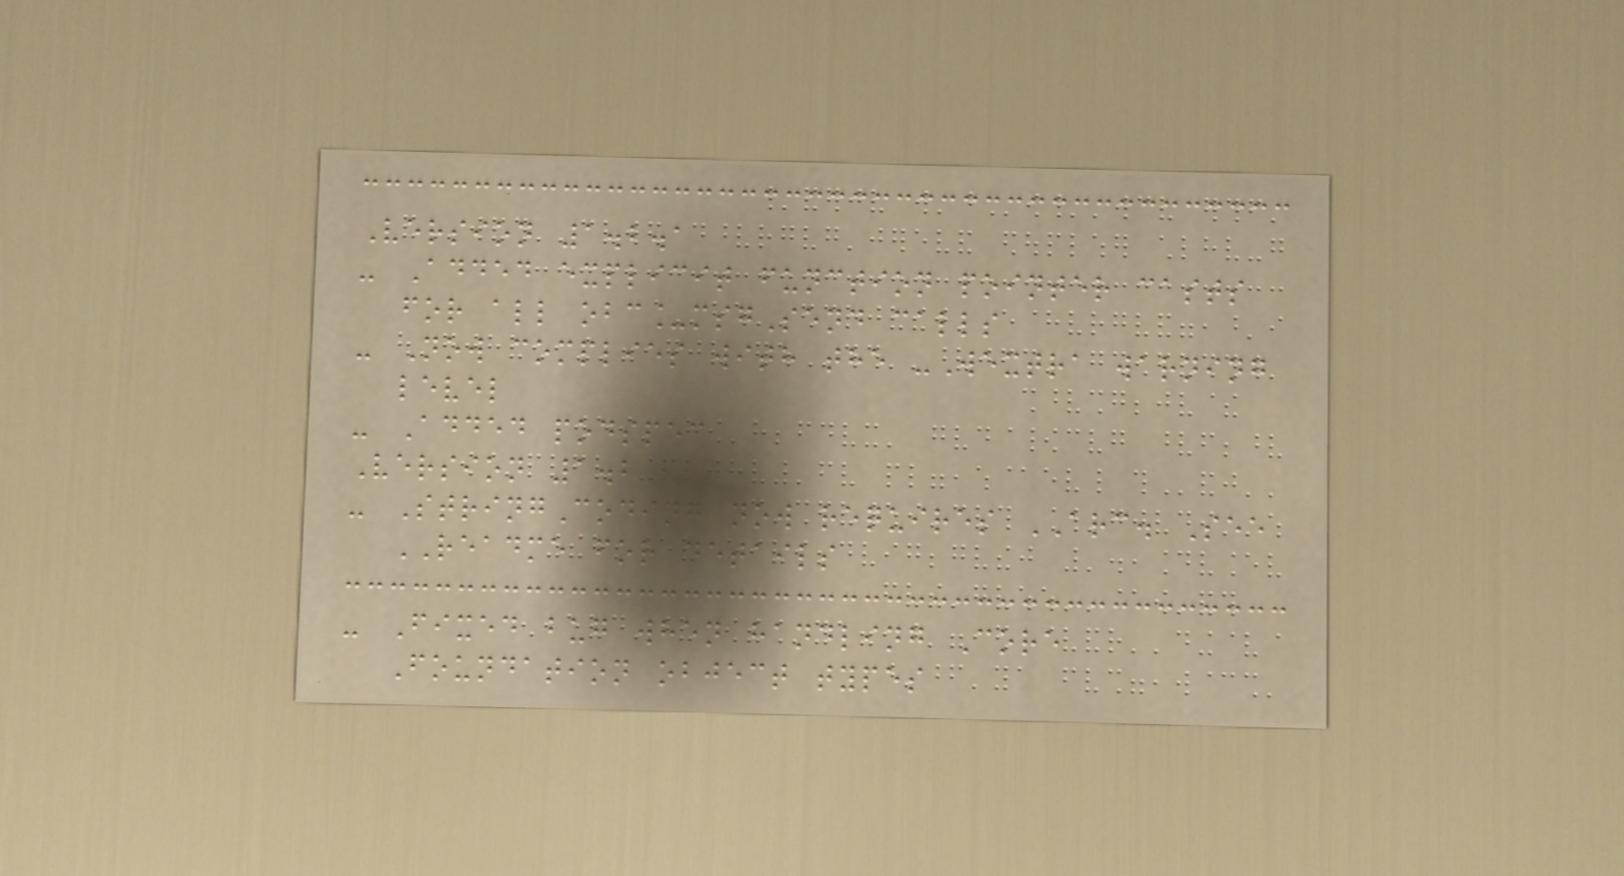Version 1.2.1
- Added explicit function pointer casts
for all obc_msgSend calls
- Now complies with the -Wextra warning
level
- Added podspec
Version 1.2
- StringCoding now requires ARC. See
README for details
- Fixed bug when handling Core
Foundation object types
